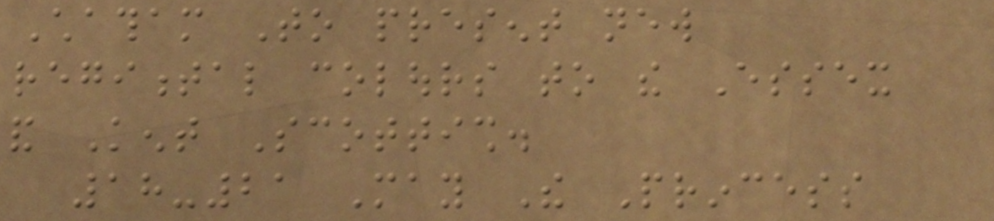Chatham To present new
regimental colours to the Essex
and Kent Scottish.
18-21 May The Princess
